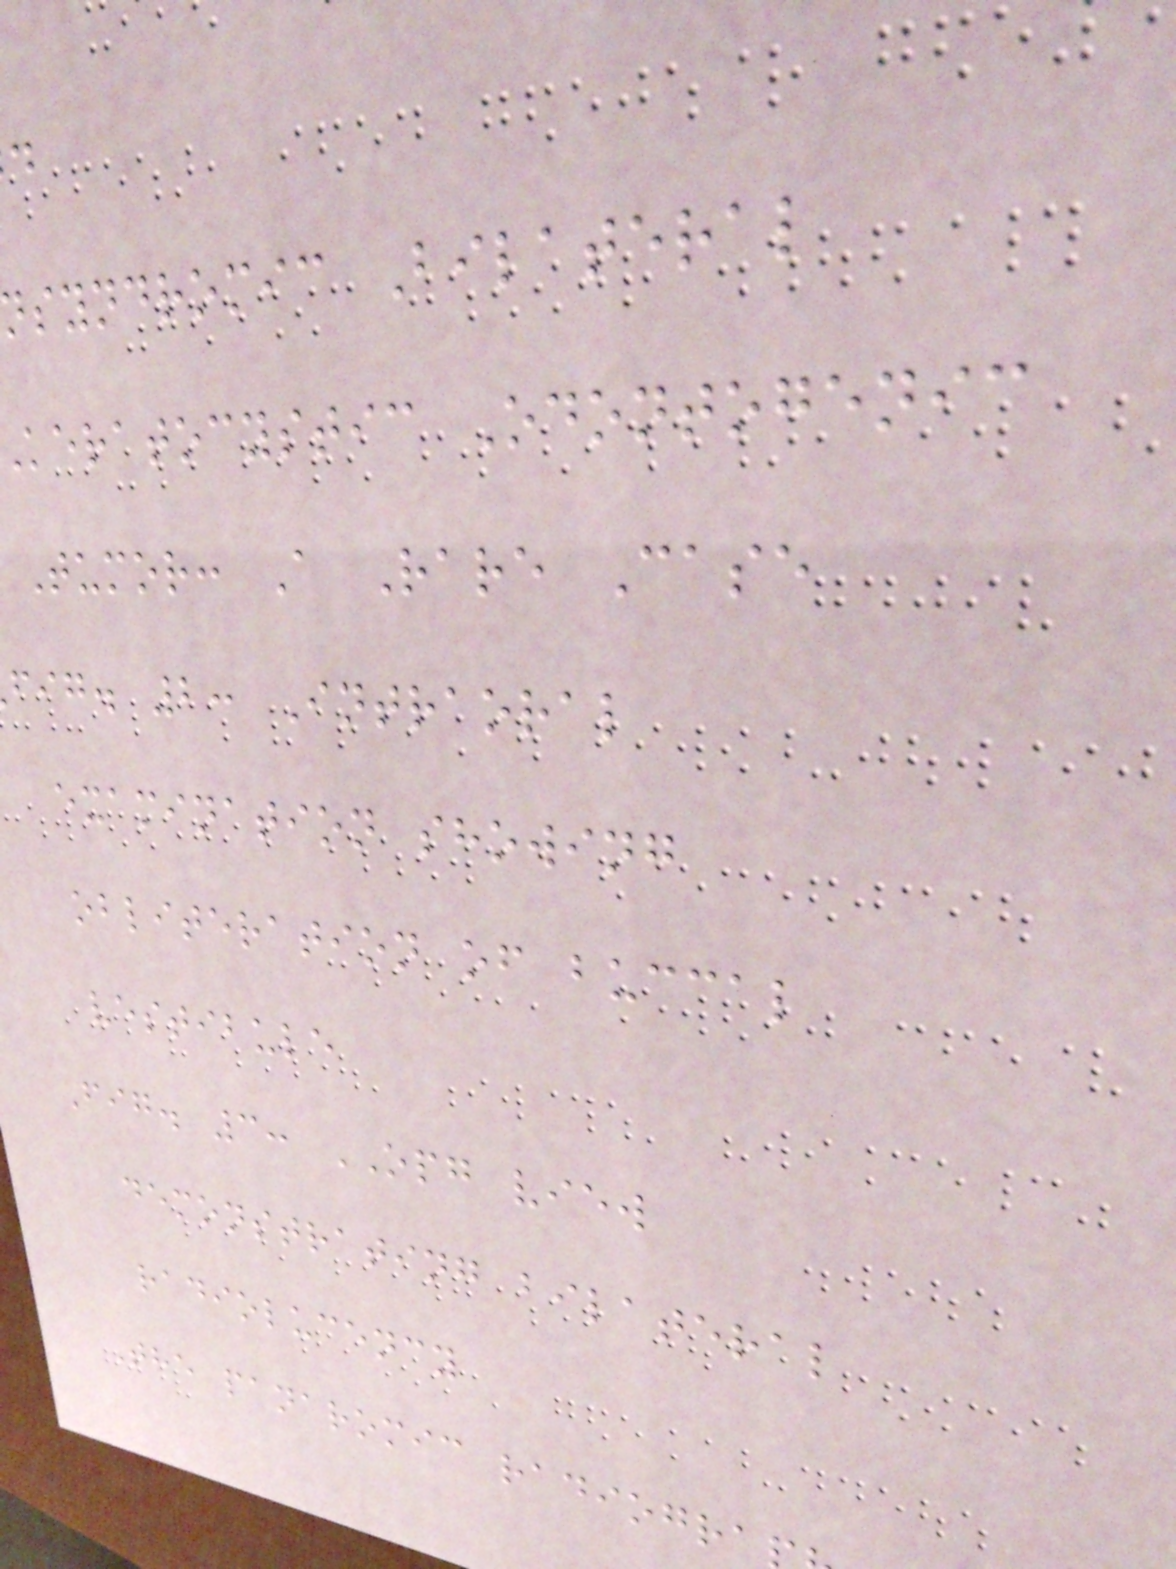syndromic Bilateral
keratocystic Odontogenic
Tumor: A Rare Case
fig. 2: Intraoral
examination showing
obliteration of buccal
vestibule
Fig. 3: OPG view
demonstrating bilateral
radiolucency
The panaromic radiogra
